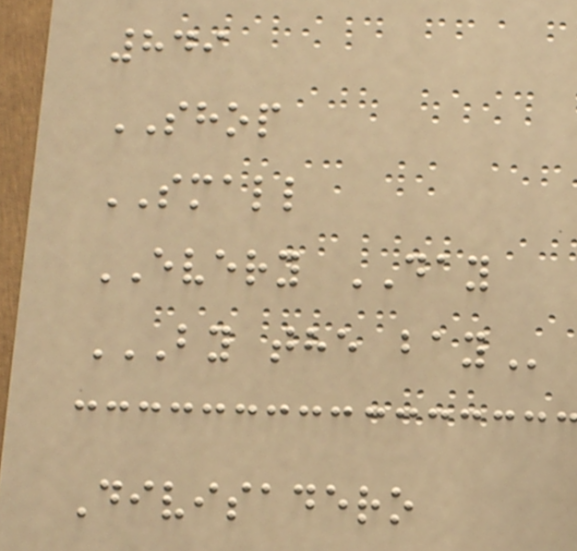849
SHOP
SMALL
EVERY DAY
BY THE BAY
Divisadero
